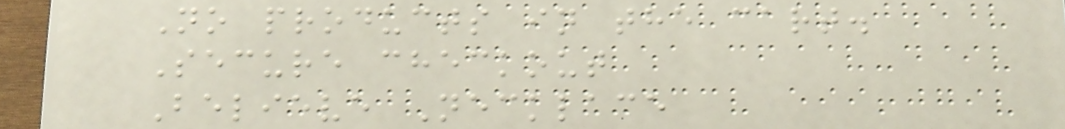No products in the cart.
Secure checkout
Believe Necklace
